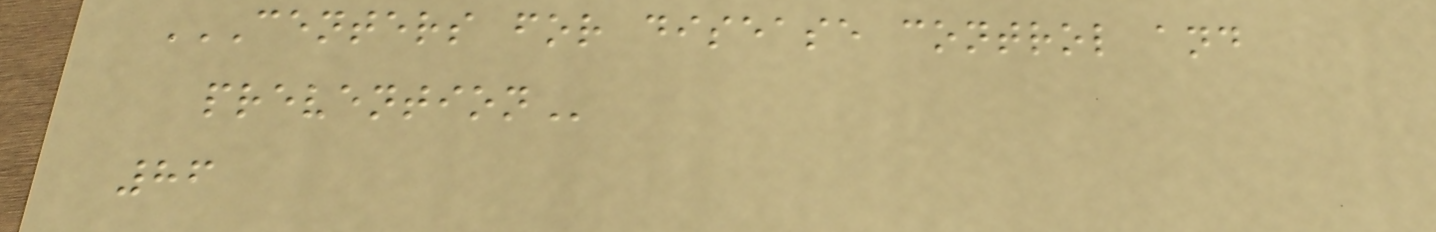CENTERS FOR DISEASE CONTROL AND
PREVENTION
86
